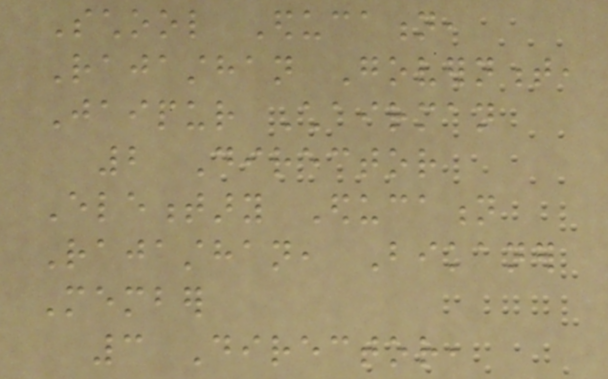School Education,
Rajasthan Government,
Jaipur Chairman
2 Director
Elementary Education
Rajasthan, Bikaner
Member
3 Director,
